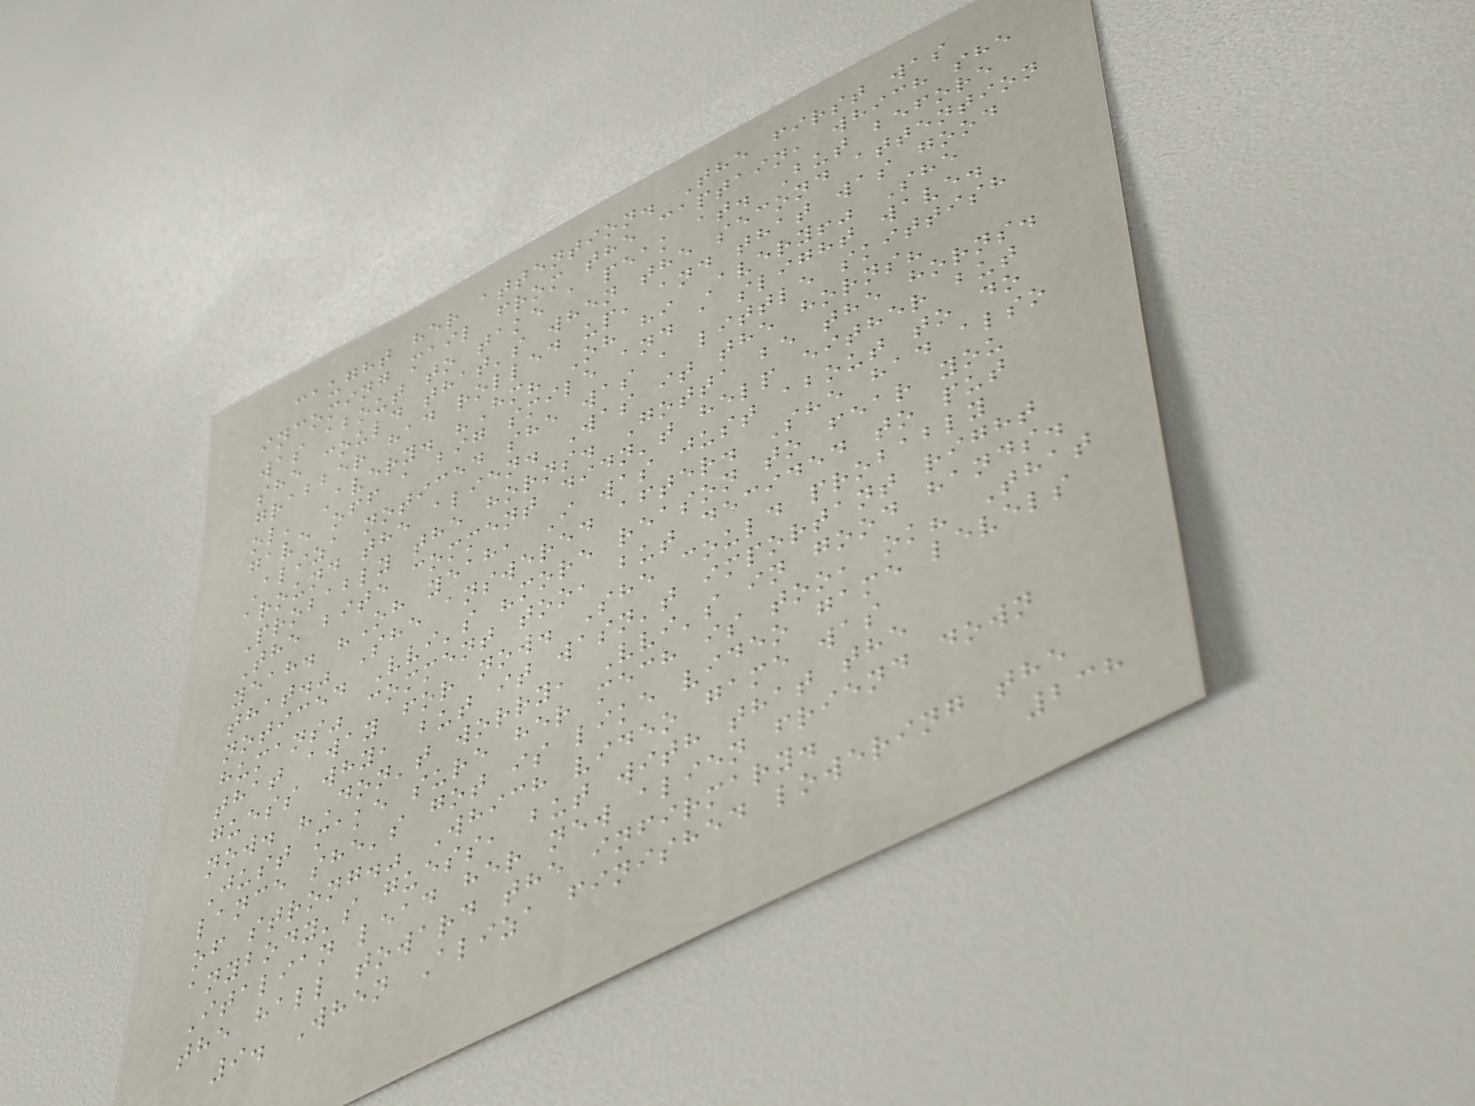caught her attention. The first was
incoming mail from the captain, which she
was about to take a peak at. But before
she could that's when the second attention
grabber had rolled up, and that was good
ol' Avery. "Hm? Oh hi Avery!" She
gave off a big smile and a slight wave.
Aliza noticed she was a little skittish
around the alien. Was it the horns?
Probably the horns. Gotta be the horns.
The bite comment didn't help either but
yeah. "Oh yeah, I was just about to do
that." She answered after. She had also
noticed Vvi's "more reason to fear you
humans" comment too, but decided to put
that away for now. She could probably
guess why, but it wasn't important right
now. "Don't worry, Vvi's in good hands.
Just make sure her mech is too, ok? That
lance she's got is like video game levels
of strong." Which video game was
anybody's guess, but with that the
Italian lead her new alien friend down
the hall toward the infirmary.
9. When Aliza finished lowering the
238
